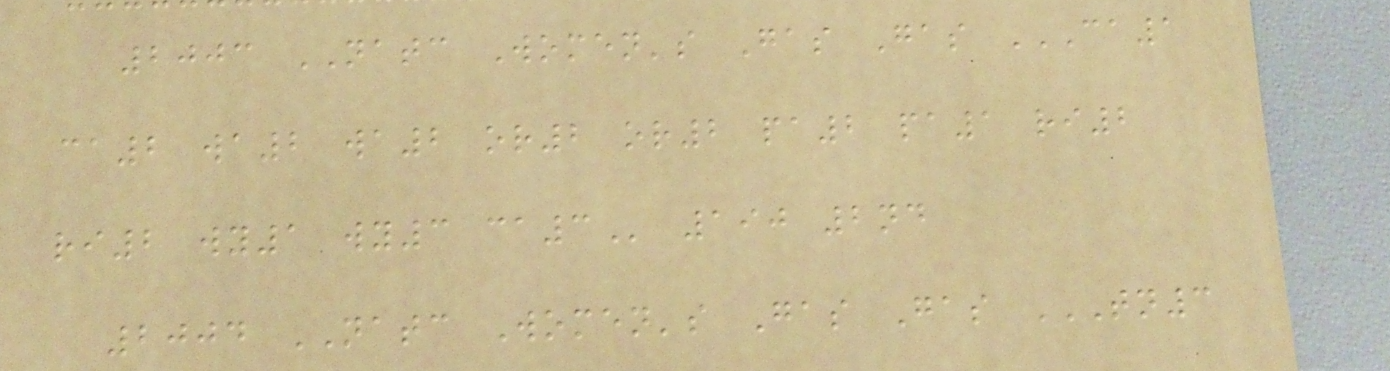2003 NATC Women's Gas Gas CA1
CA2 WA2 WA2 OR2 OR2 PA2 PA1 RI2
RI2 WY1 WY3 CA3 190 2nd
2004 NATC Women's Gas Gas TN3
